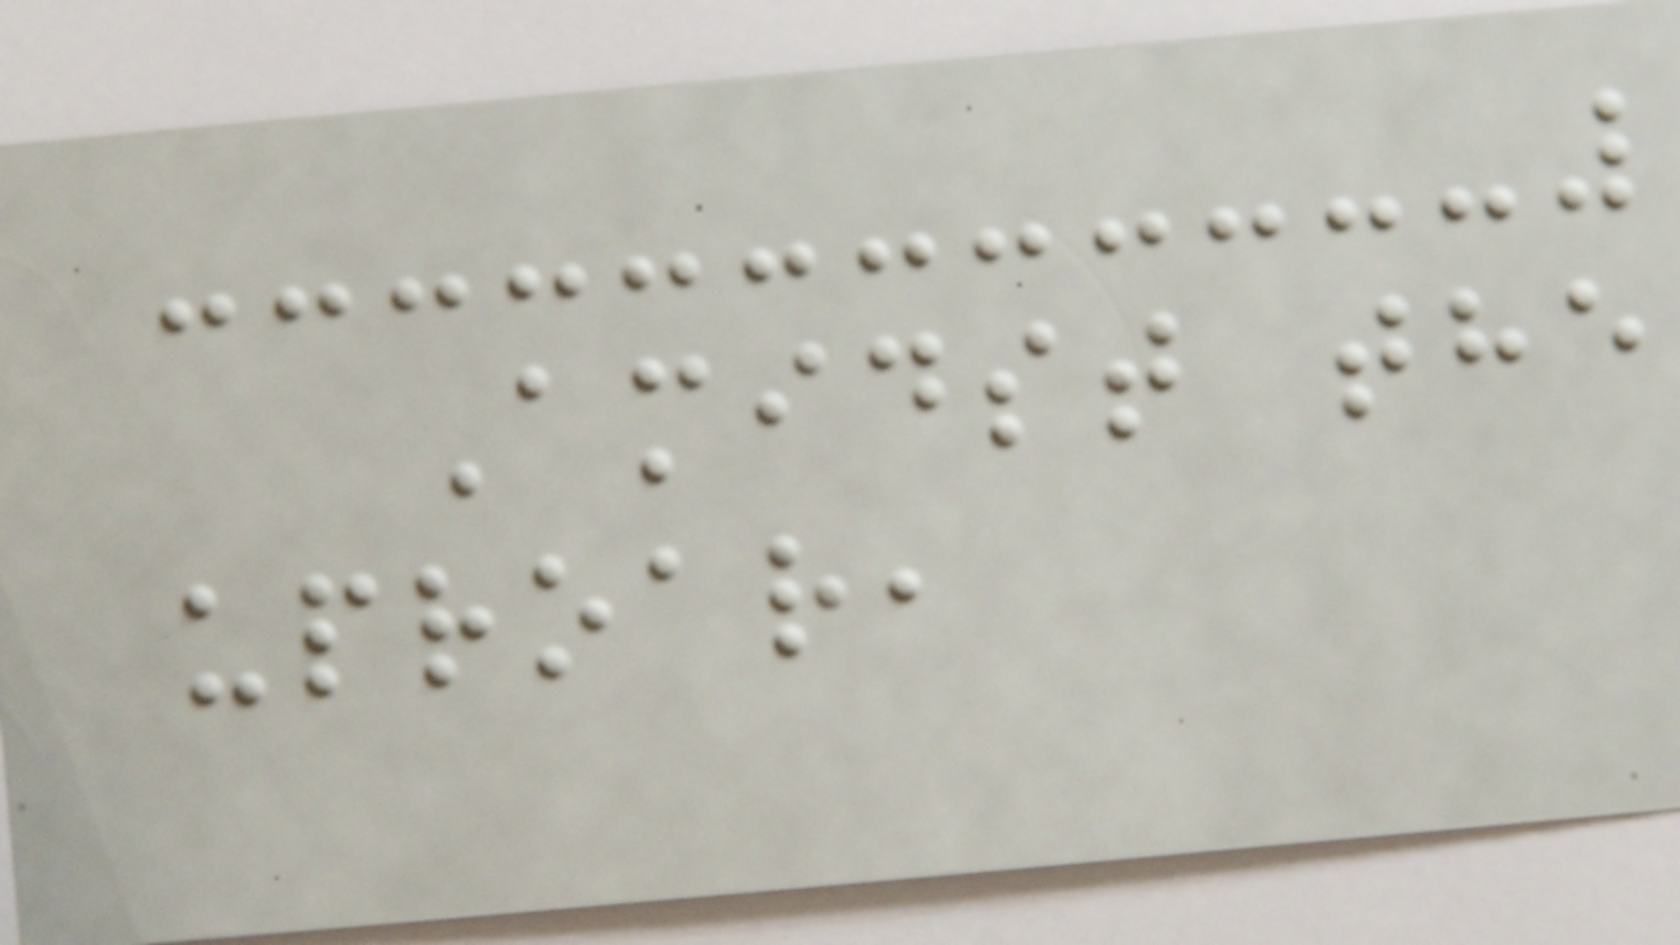Amidst the
uproar,
